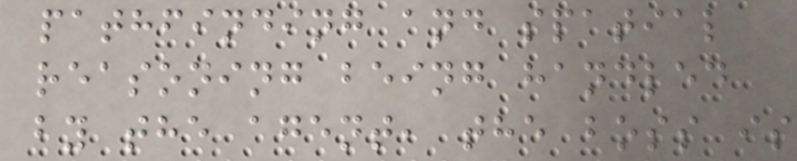pathfinding and spatial
reasoning being handled
by the agent, the boss is
